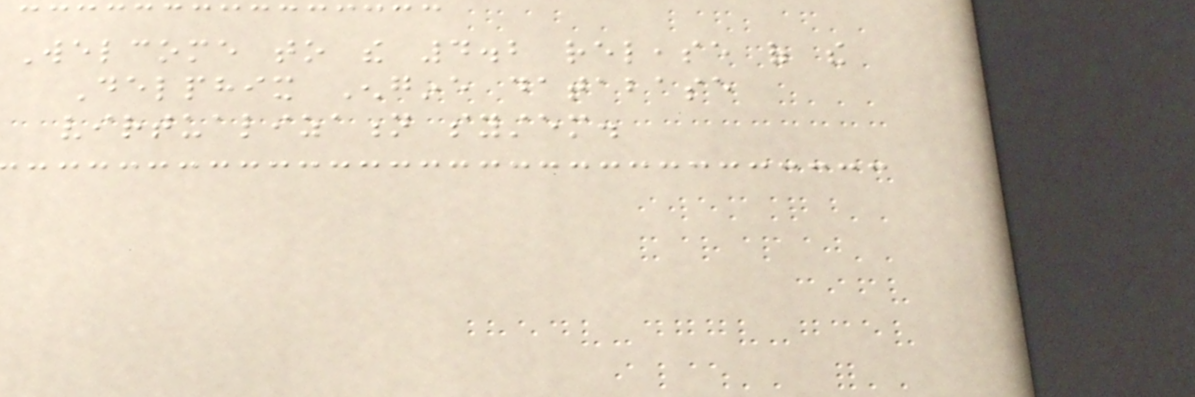Welcome to the 4.2 release of the
Delphix Engine database
virtualization system.
